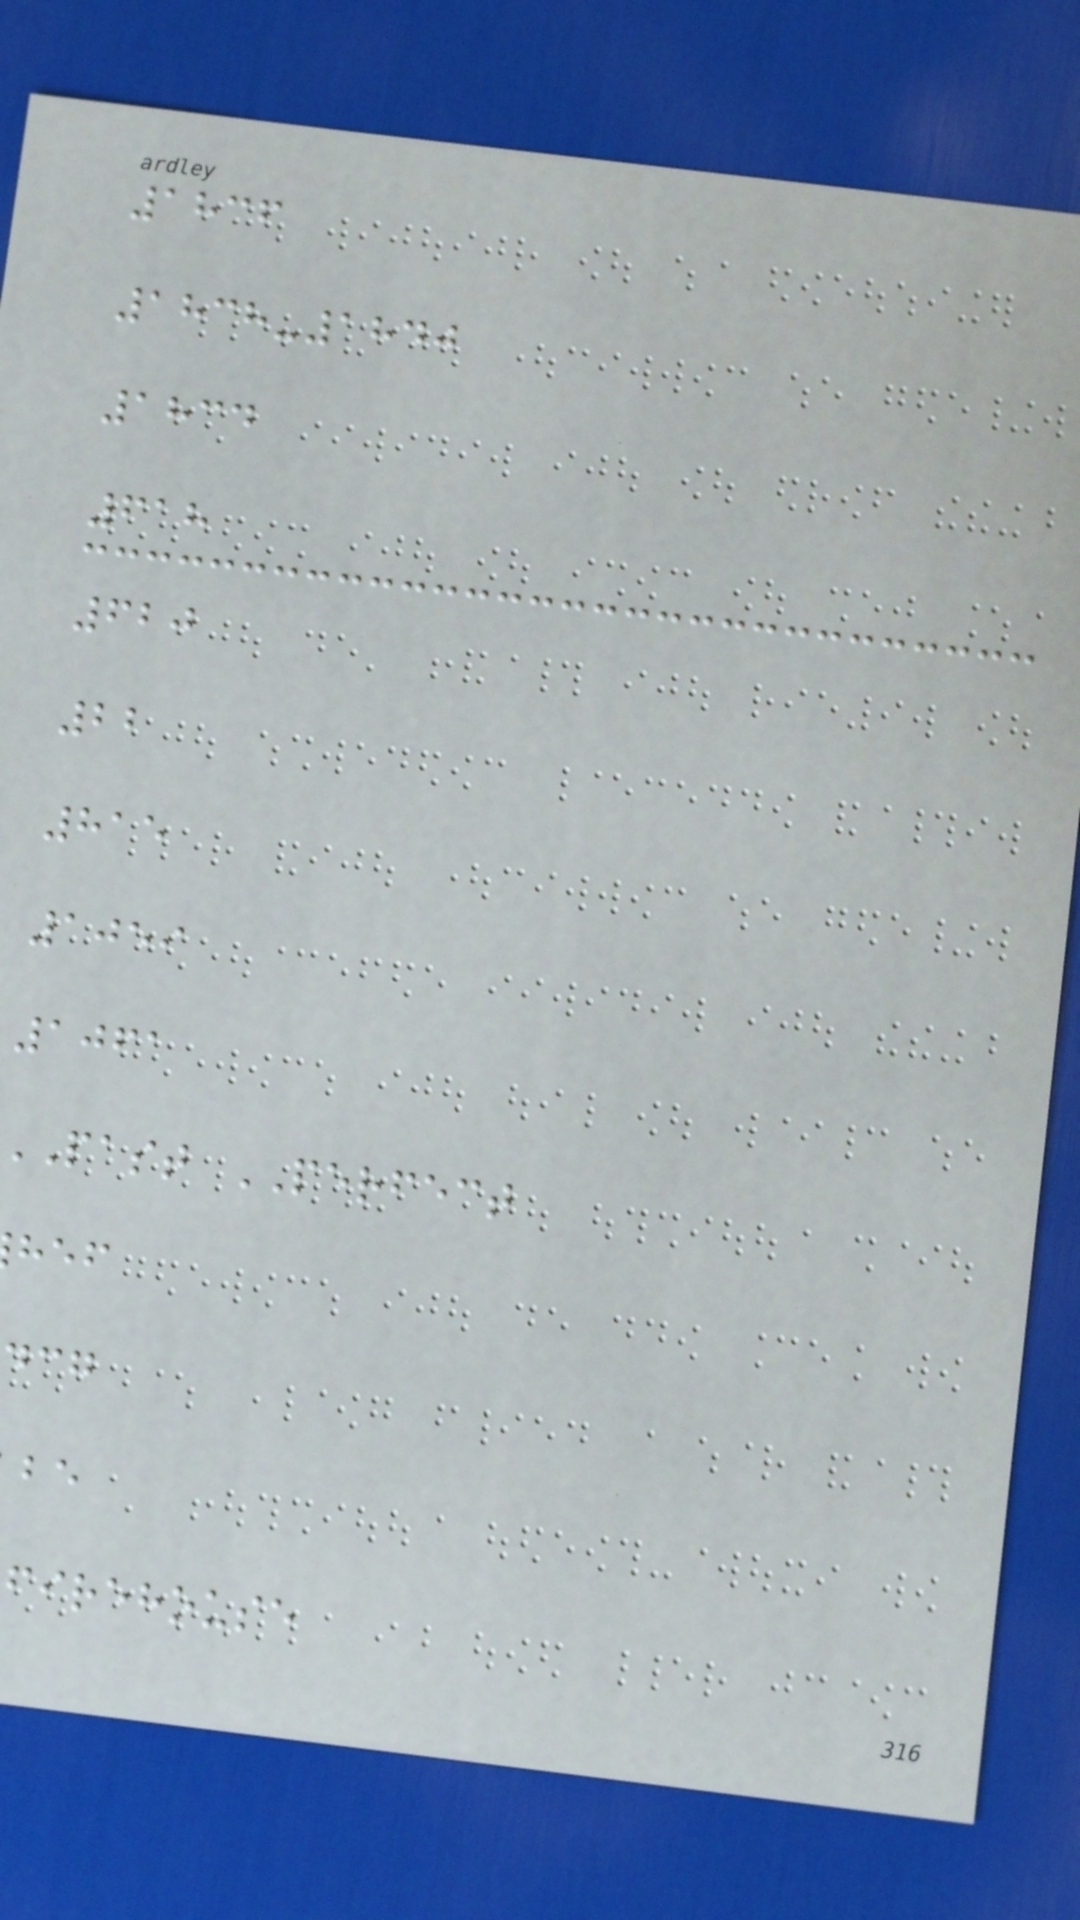1836
1838-1840
1834
618
620
22
815
1059
1061
past PERFECT
firehouse
